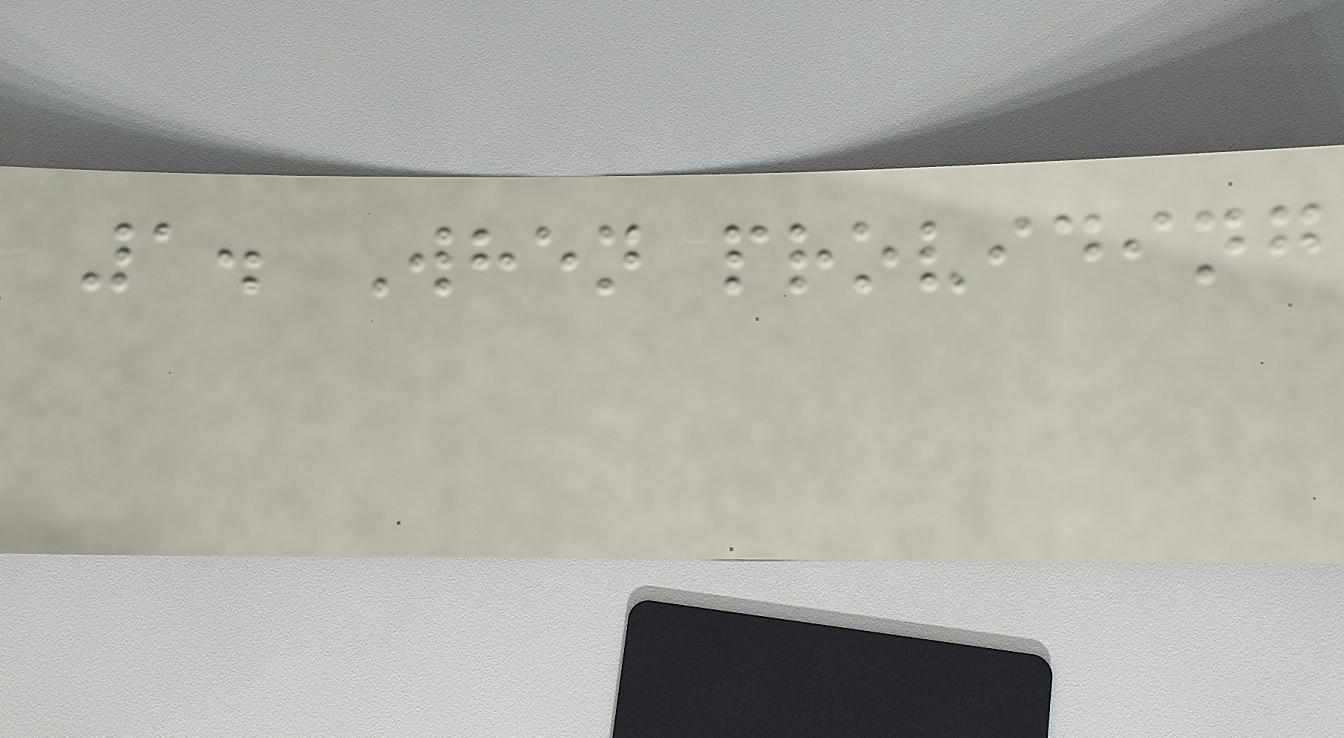1. When providing
